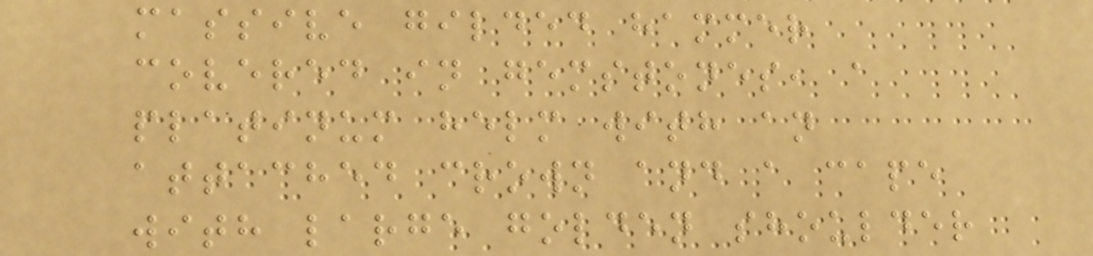massive gilded hammer
covered in gemstones, a
platinum helm with an
attached crown and a cape
with large golden shoulder
